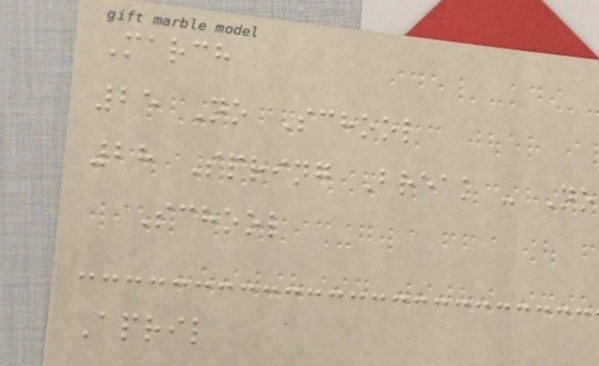March
25 No School
28 Spring Break - No
School
April
